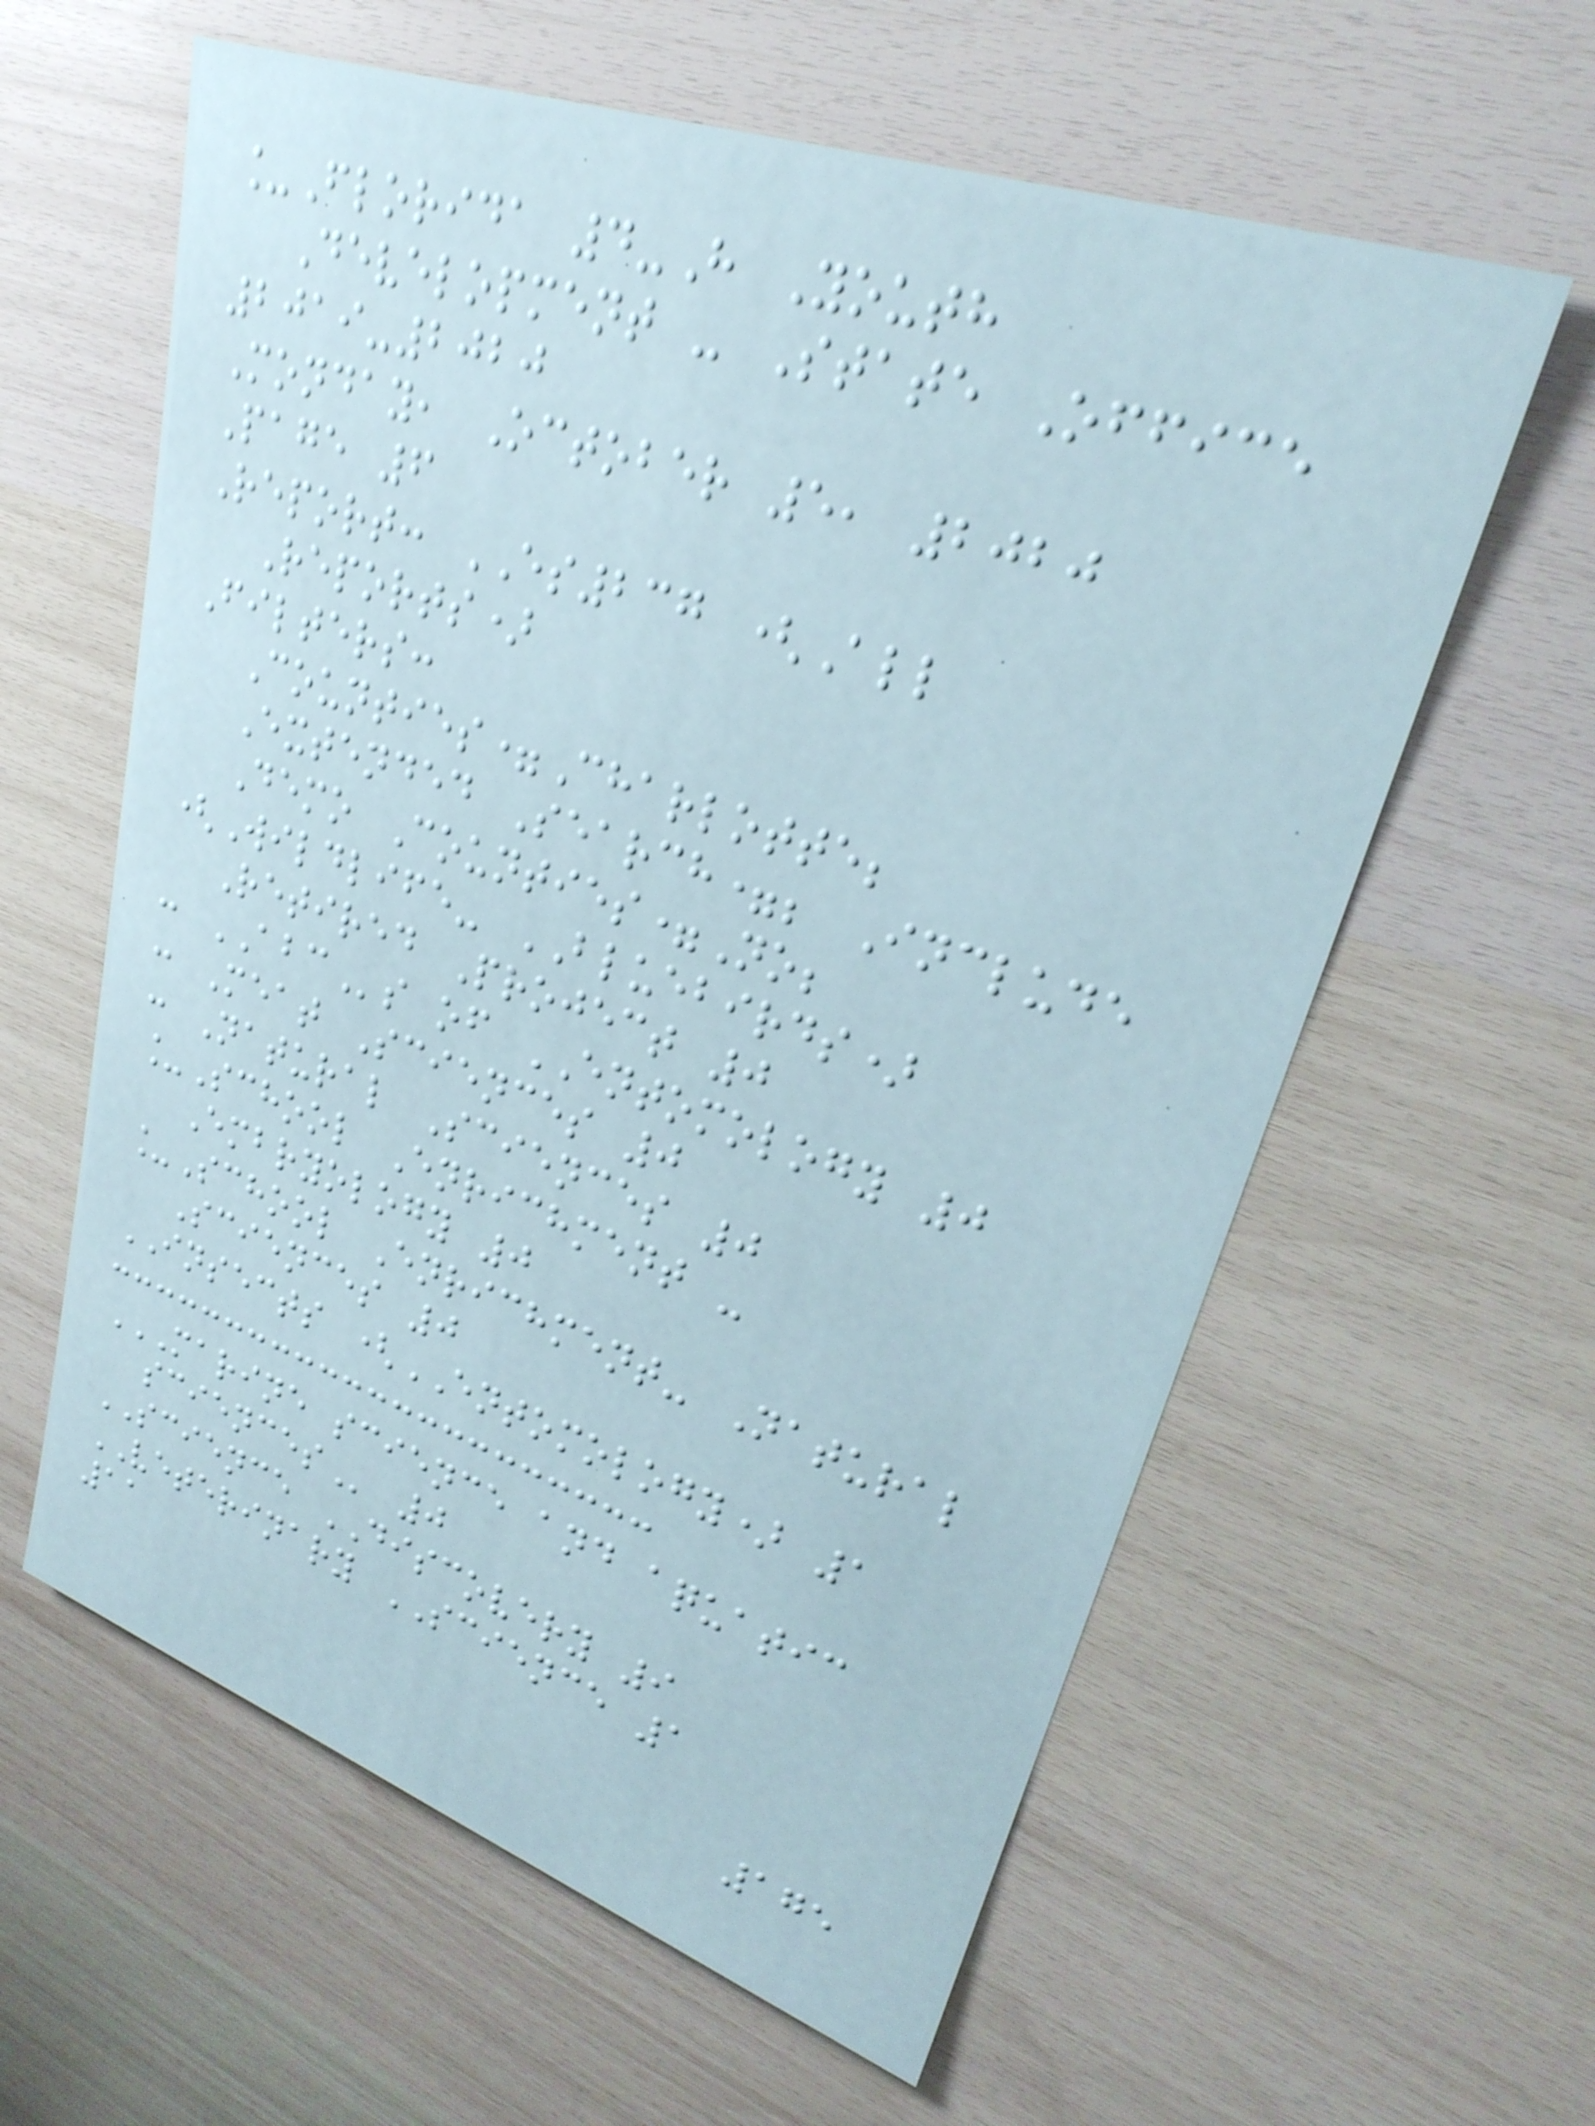_Florida 4-H Youth
Development - State Office
2019-2020
Monday, October 5, 2020
Page 6
Report: ES237 (All
Reports)
Filters:
Counties=Charlotte;
Extended Search=; Include
Demo Counties=No;
(Wildlife- BLUEBIRDS)
Retired Project 0
: ABCs of ENTOMOLOGY 0
: Meat Sciences 0
: Natural Sciences 0
_School Enrichment -
Embryology 0
_School Enrichment- Natural
Sciences 0
INSECTS (ENTOMOLOGY) 1
MARINE SCIENCE AND AQUATIC
SCIENCES 0
SCIENCE DISCOVERY 9
VETERINARY SCIENCE 1
11
175
